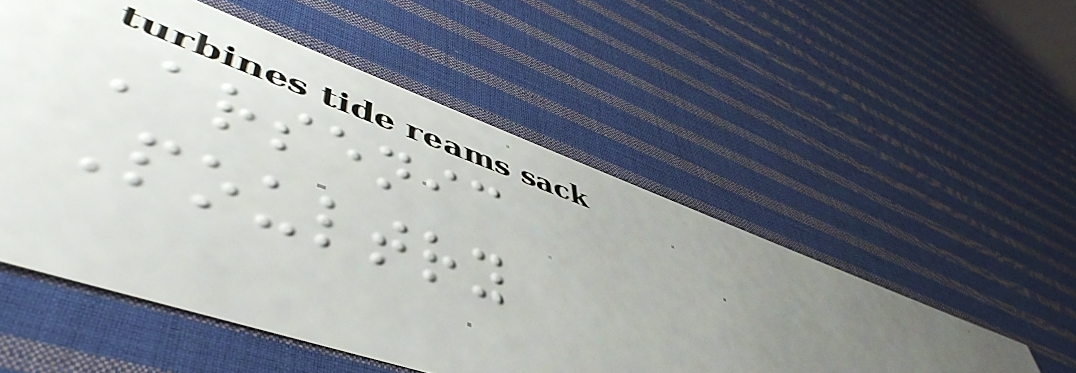Arsenic
Poultry
